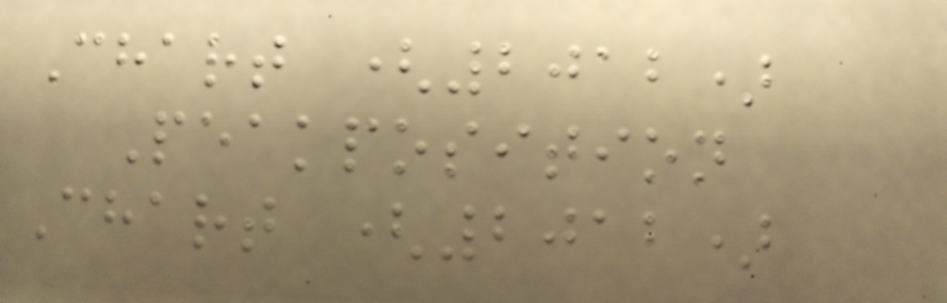Chart (2012)
Peakposition
Chart (2012)
